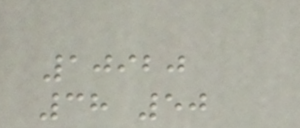10920
38 50
